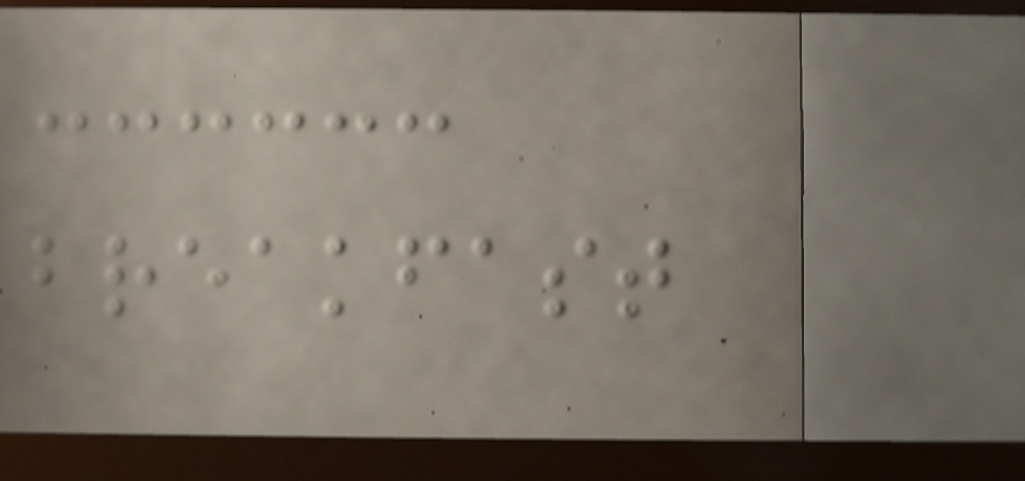breakfast
